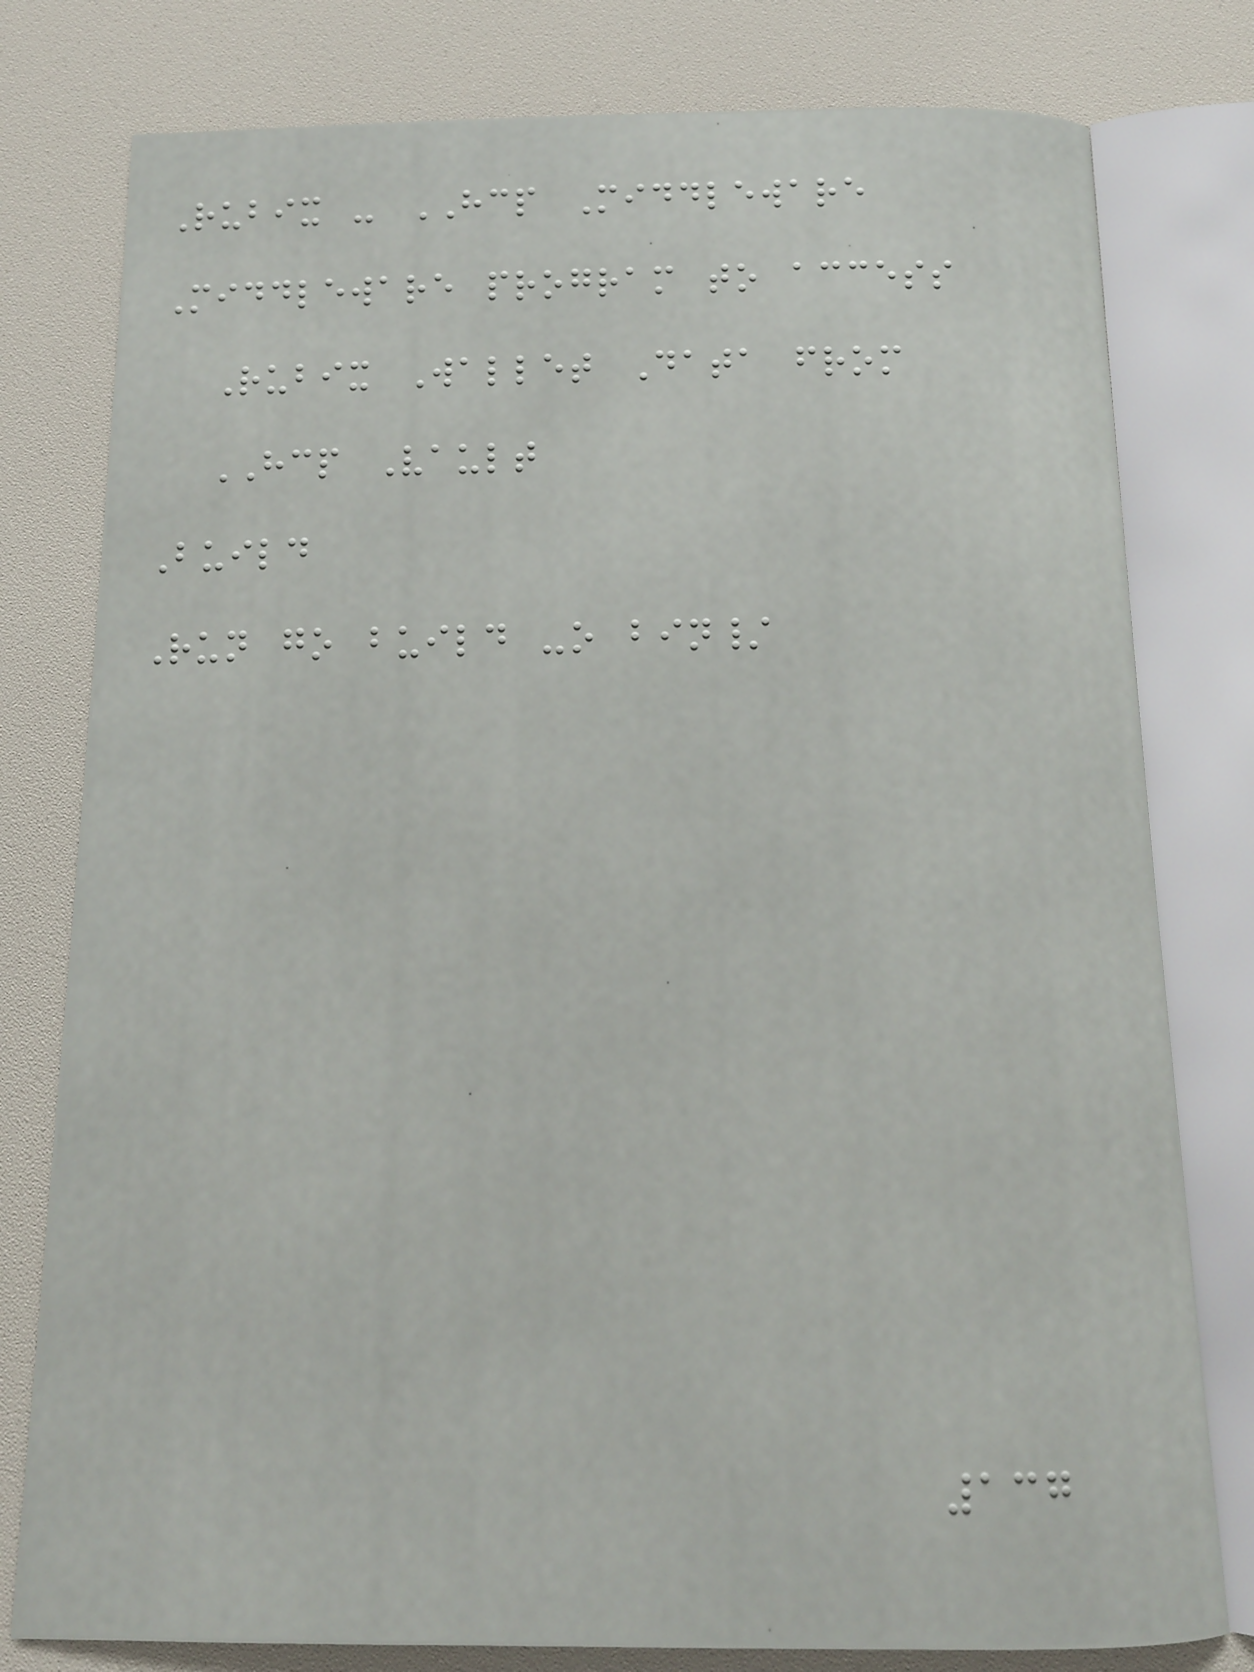Rubix - HCP Middleware
Middleware program to access
Rubix Wallet Data from
HCP Vault
Build
Run go build -o bin/
137
